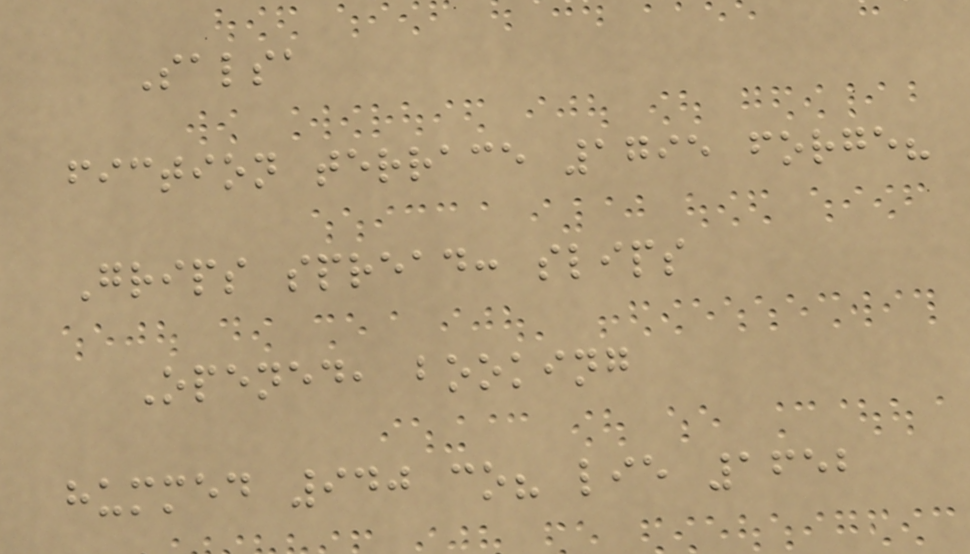Salsa
fiction terrace 1795 forge?
Grips spread: slips
Opened, booking
hummed 940 co? lie 1652
